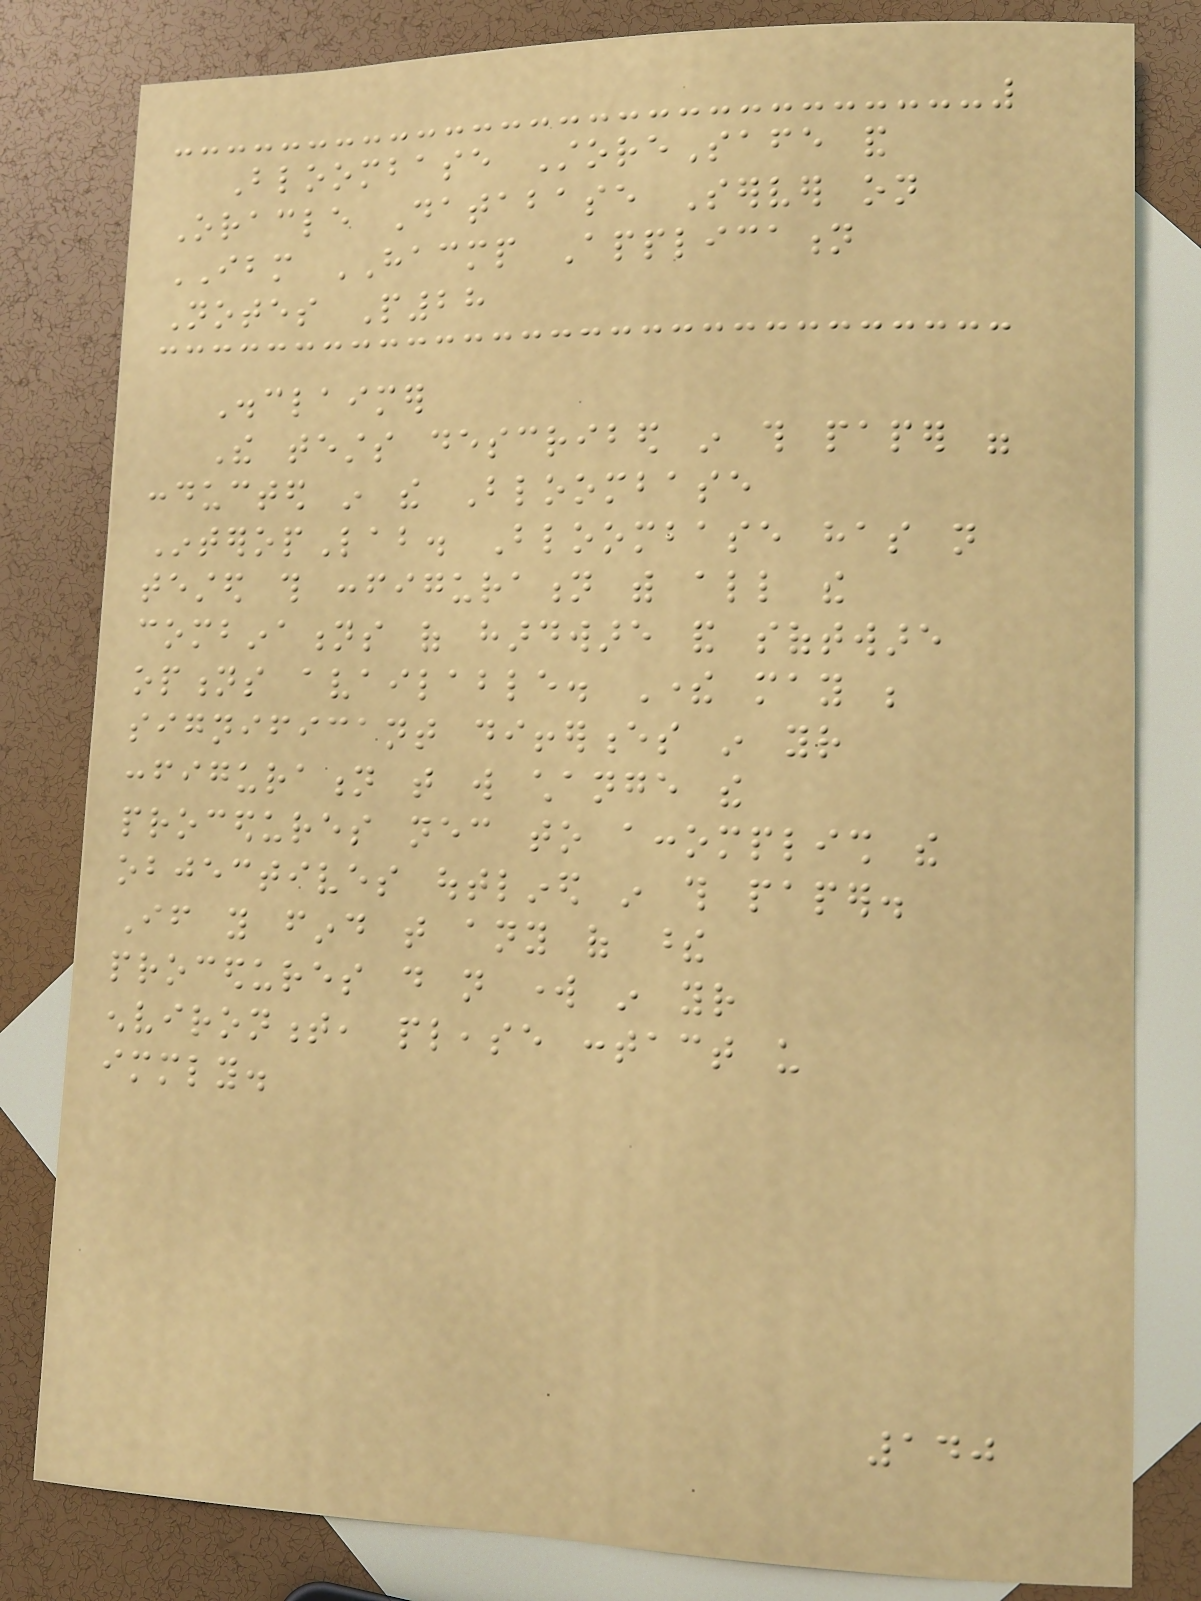Bloombase StoreSafe and
Oracle Database Server on
IBM HACMP Application
Notes P28
Disclaimer
The tests described in this paper were
conducted in the Bloombase
InteropLab. Bloombase has not
tested this configuration with all the
combinations of hardware and software
options available. There may be
significant differences in your
configuration that will change the
procedures necessary to accomplish the
objectives outlined in this paper.
If you find that any of these
procedures do not work in your
environment, please contact us
immediately.
140
